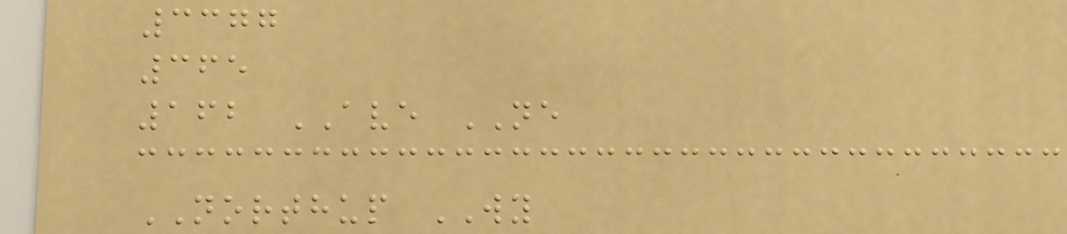3377
365
162 AVE NE
NORTHUP WY
